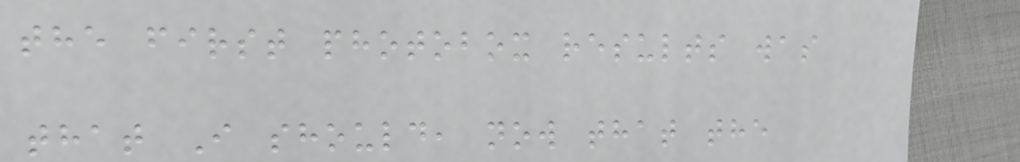the first photobox results was
that I should, now that the
